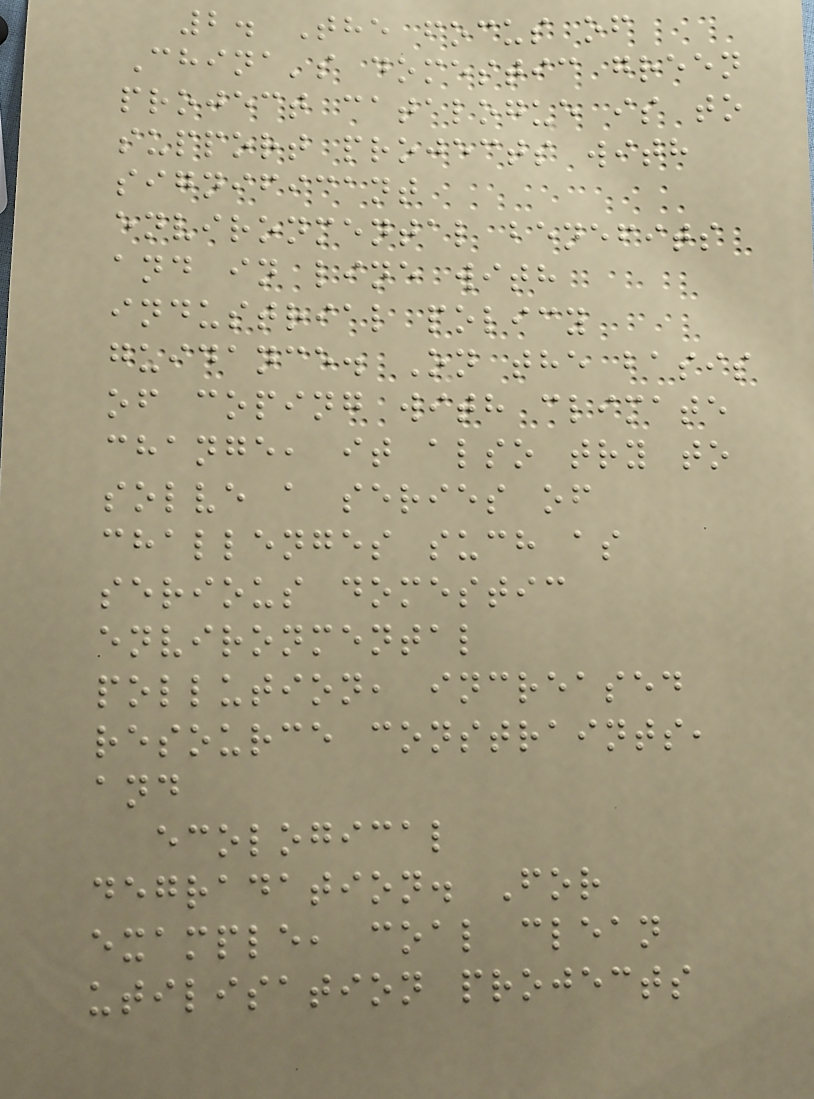2. The focus of
China's domestic green
project catalogue is to
support projects with
significant
environmental benefits
and in line with
industrial policy
guidance. On the basis
of coping with climate
change, it also try to
solve a series of
challenges such as
serious domestic
environmental
pollution, increased
resource constraints,
and
ecological
degradation. For
example, coal clean
utilisation projects
